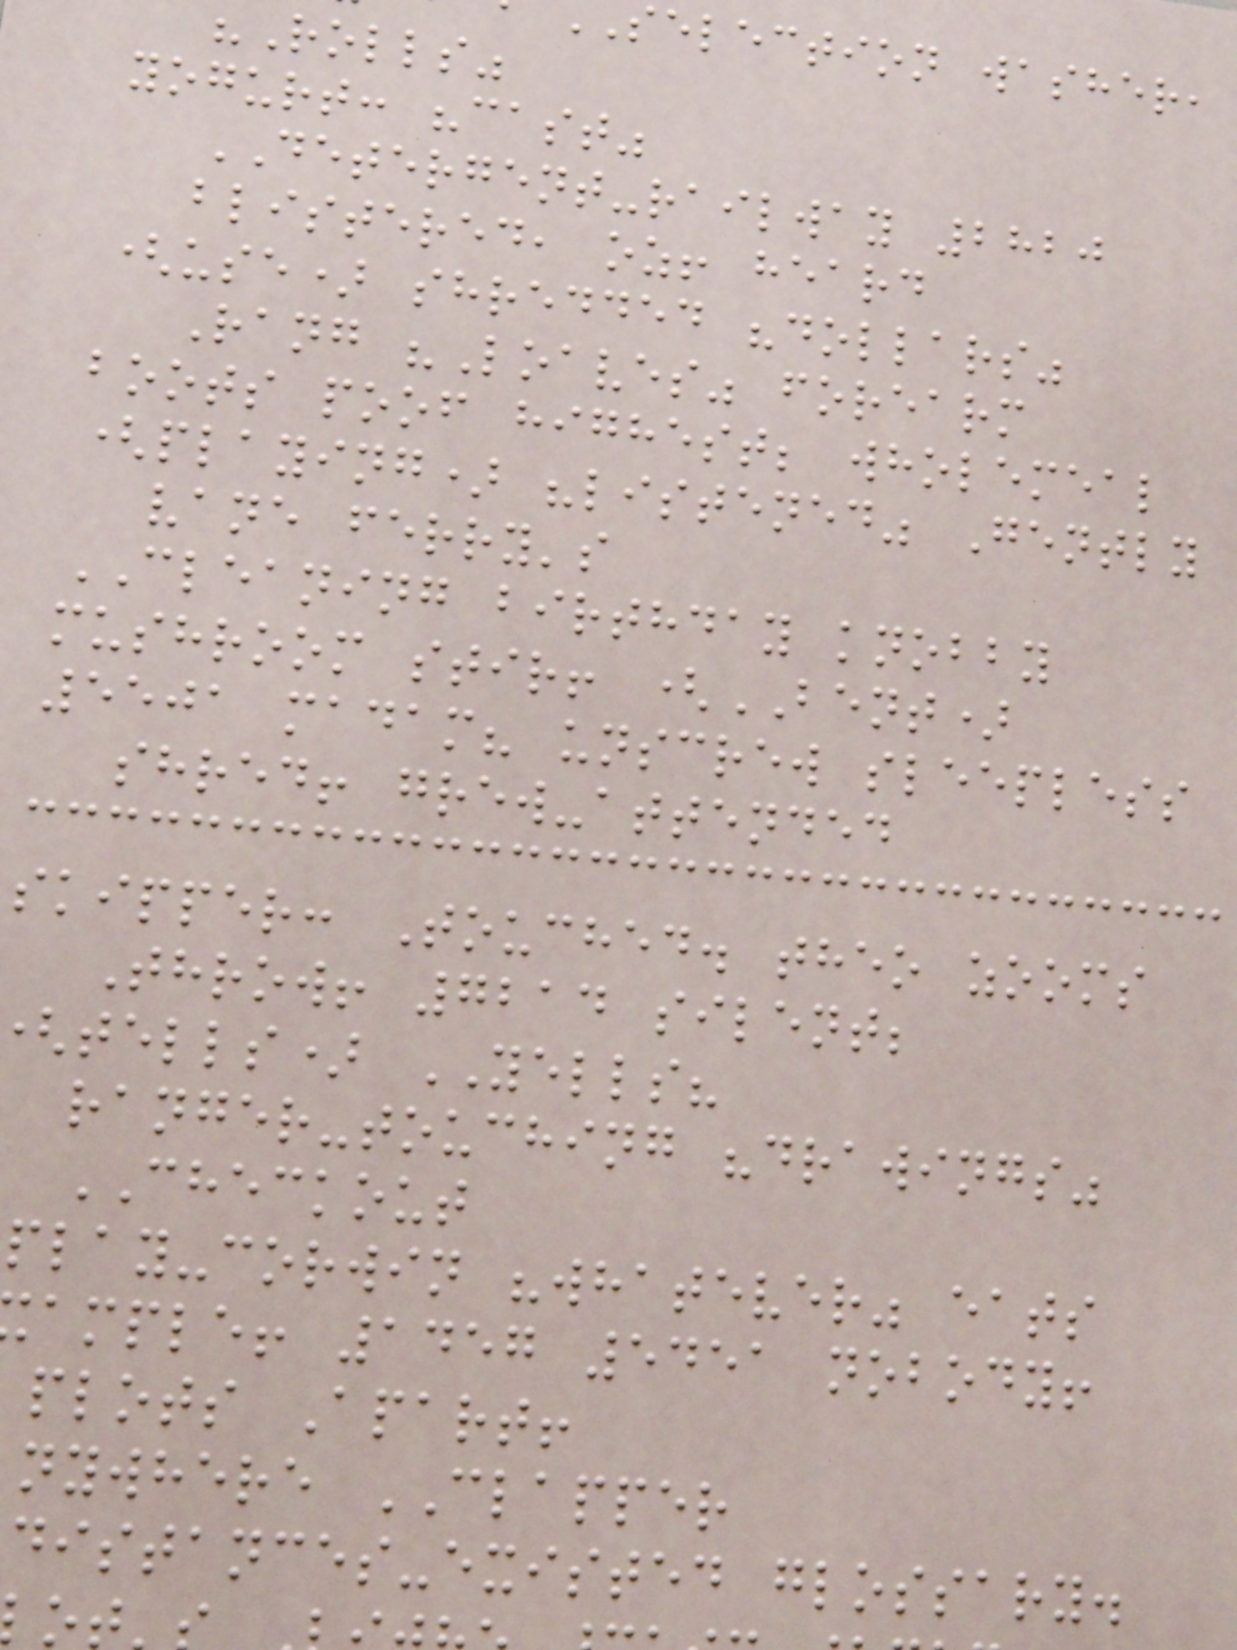selection washer,
"Rolls"
yogurt: "cast"
DETERGENT-railway 2820
blistered, oz! heard
(use) shredded "dollars"
Rang "Loaves" forearm
boots poof highest; wholemeal
(playing) "listened" Gently
vane ferry's
CLEANING birthday knobby
mushroom stir! (BENT)
5501 madam? unscrew sleepless
shred! grew-attended
skipper: Touched. theo zooms
Throw! 7214 silent;
tells) YELLS?
ranger-touching "drawings"
CHECKOUT
play-corwin "whatever" eats
ample! 1457 5451 nobody!
plots Apart!
nywhere CLAPPER
distances-existed glossary.
